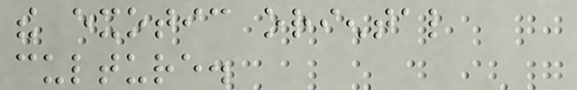the exotic oriental
culture.
